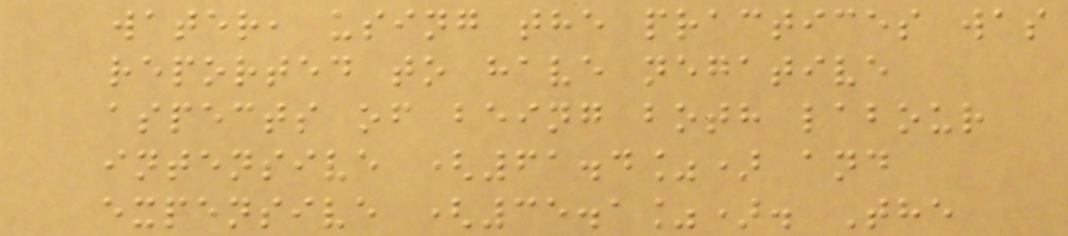water, using the practices was
reported to have negative
aspects of being both labour
intensive (61.4%) and
expensive (35.1%). The
